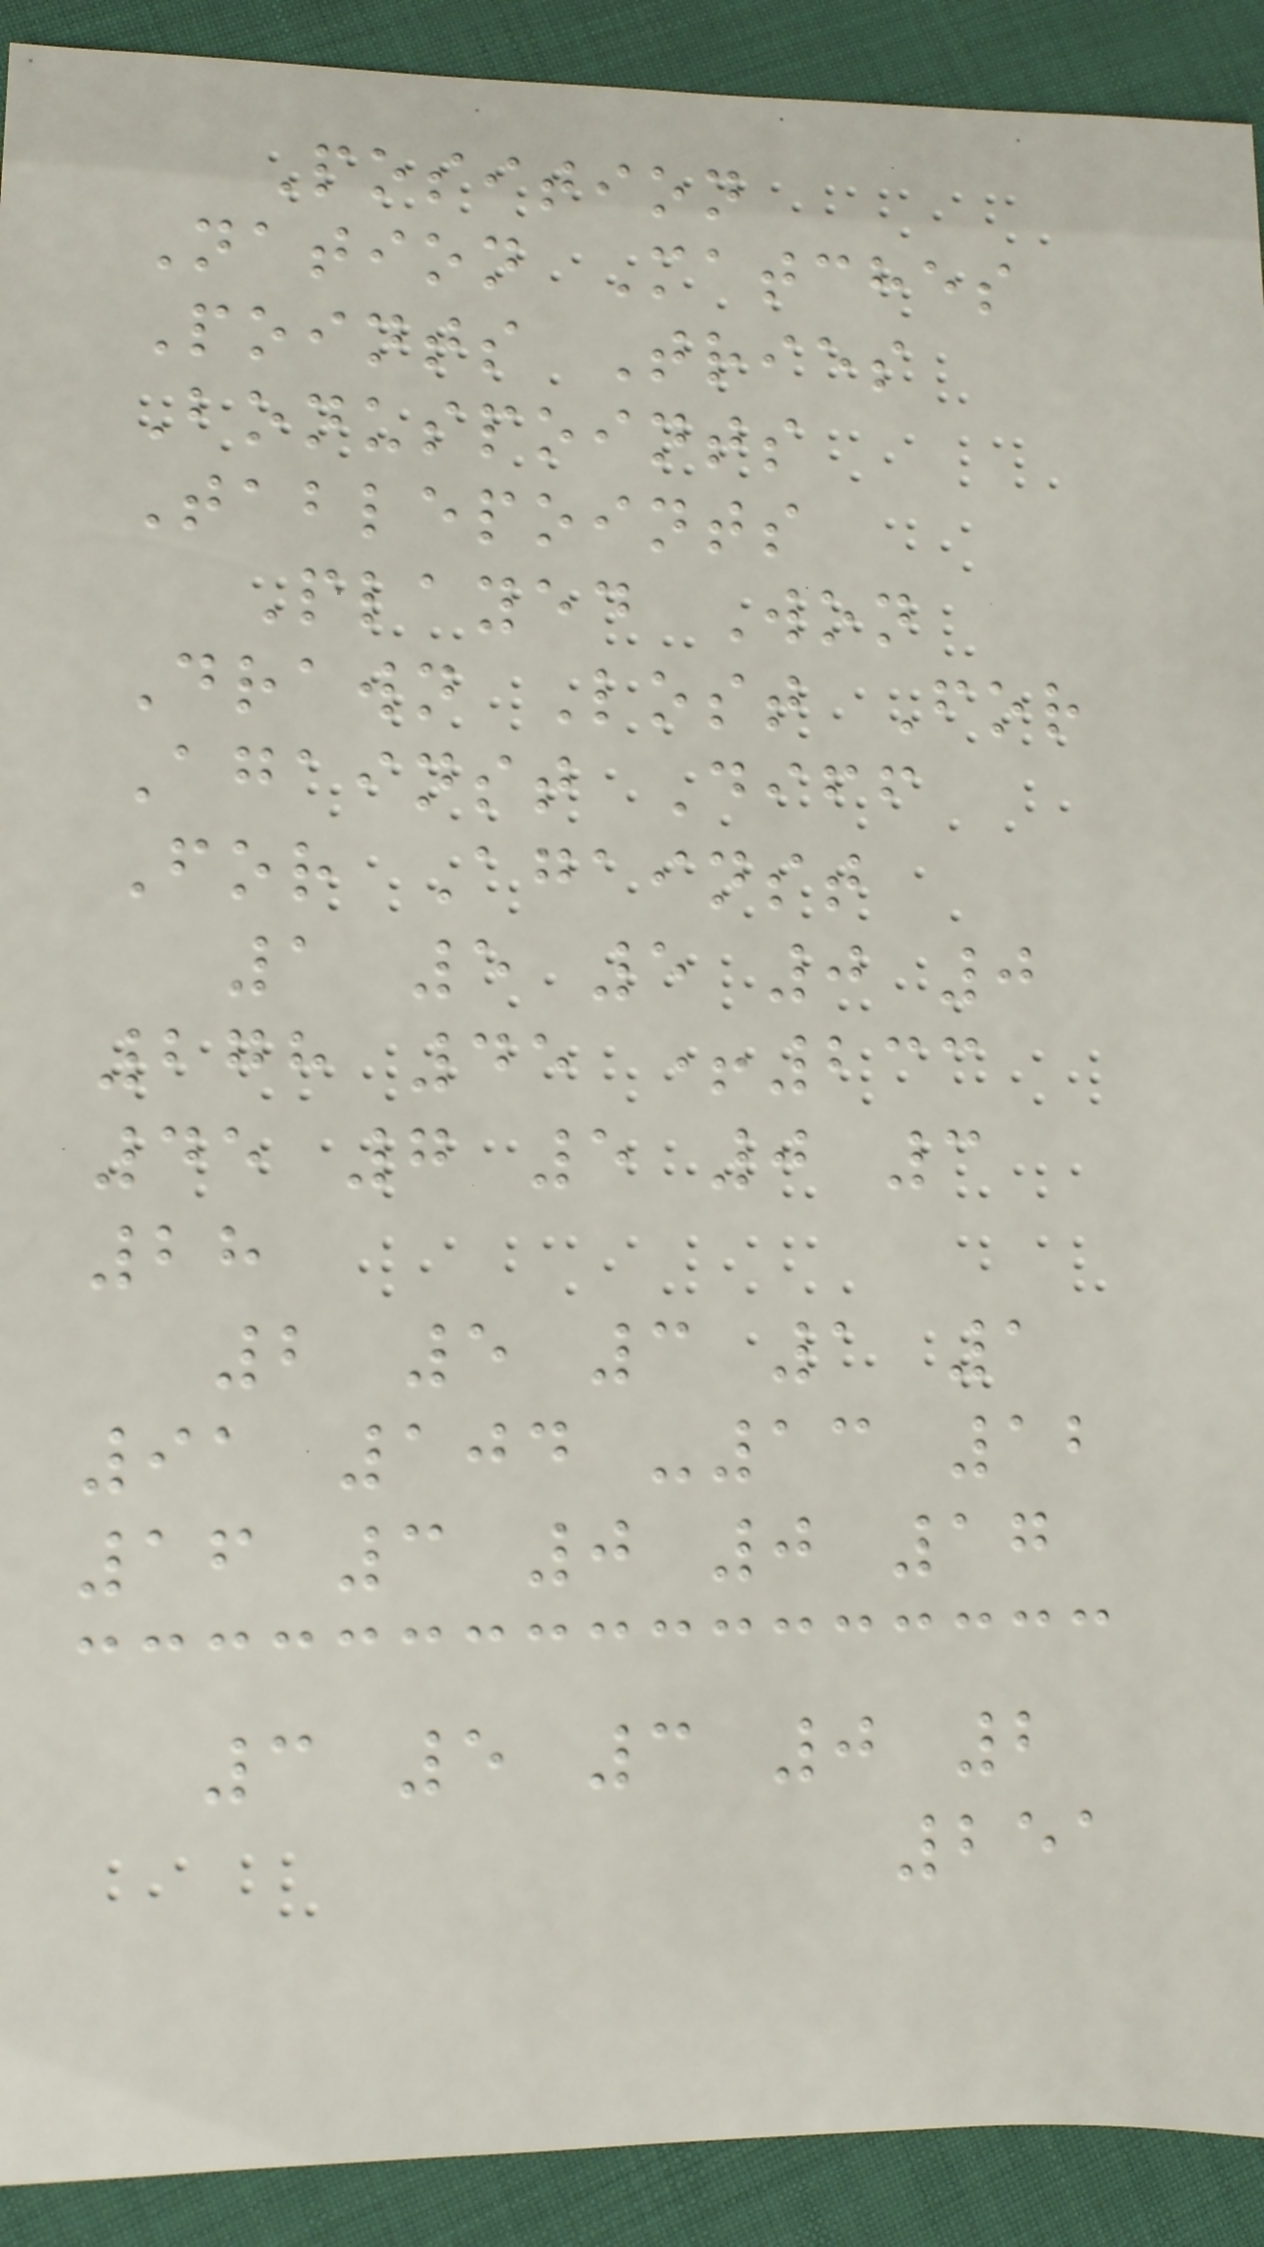Position
Nation Matches
Points Tries
Bonuspoints
Tablepoints
Played Won
Drawn Lost For
Against Diff
For Against
1 5 5 0 0
278 45 +233
45 7 5 0 3
28
2 5 3 1 1
91 104 -13 12
16 3 0 0 17
3 5 3 0 2
251
